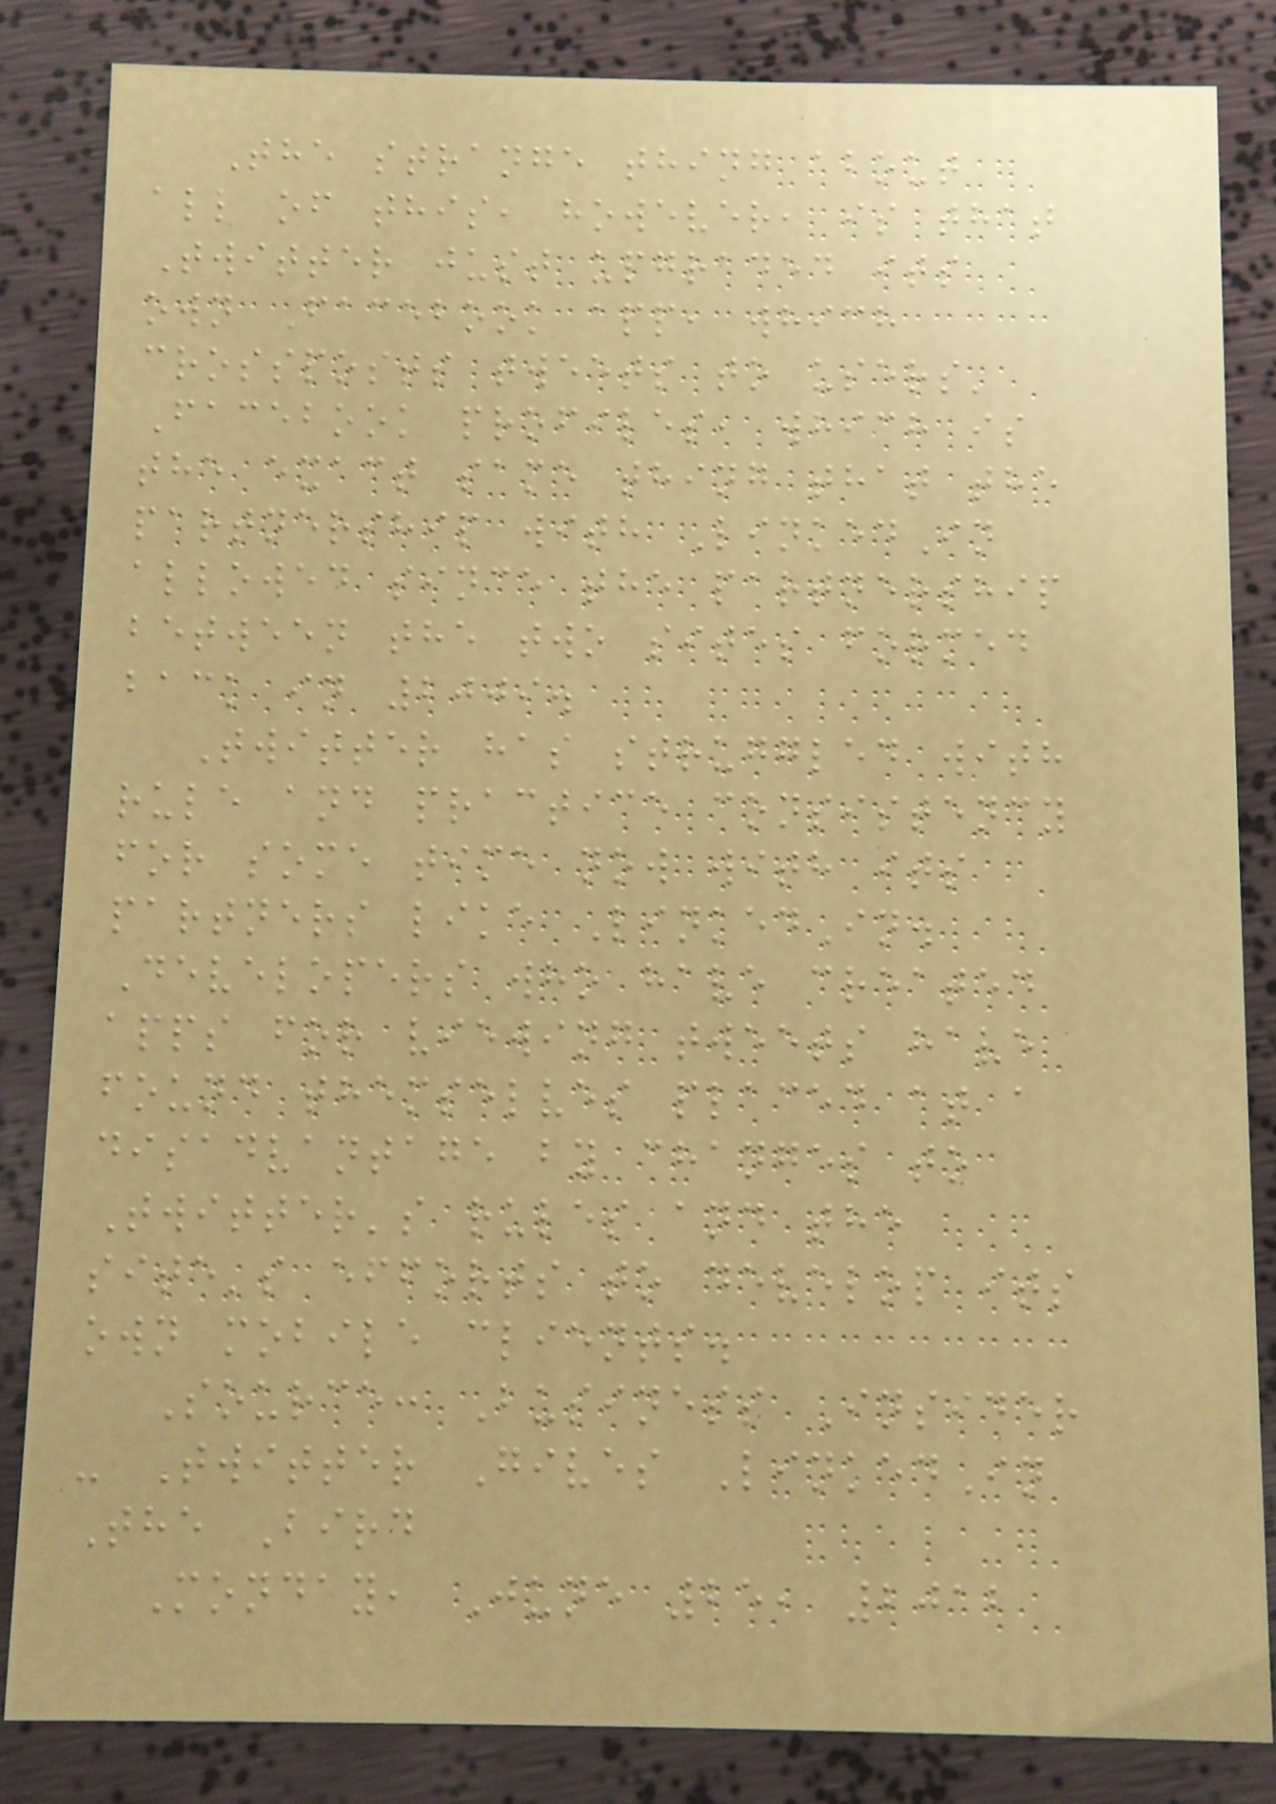The strange thing about
all of this, however, is that
Twitter just upgraded its
own Facebook app, which
crossposts tweets to users'
Facebook profiles, which is
the exact same thing that the
partnership with LinkedIn
allowed since the partnership
between the two sites formed
back in 2009.
Twitter has struggled with
rule and practice consistency
for some time now with its
partners like LinkedIn.
Developers who have created
apps for viewing tweets have
found themselves placed at a
disadvantage by changes to
Twitter's rules and the
site's efforts to develop its
own mobile clients.
Source: Business Insider
- Twitter Gives LinkedIn
The Bird
Monday, June 25, 2012
